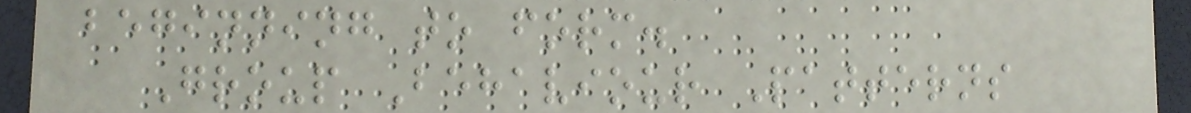beginning to form.
Group Behaviour Patterns
